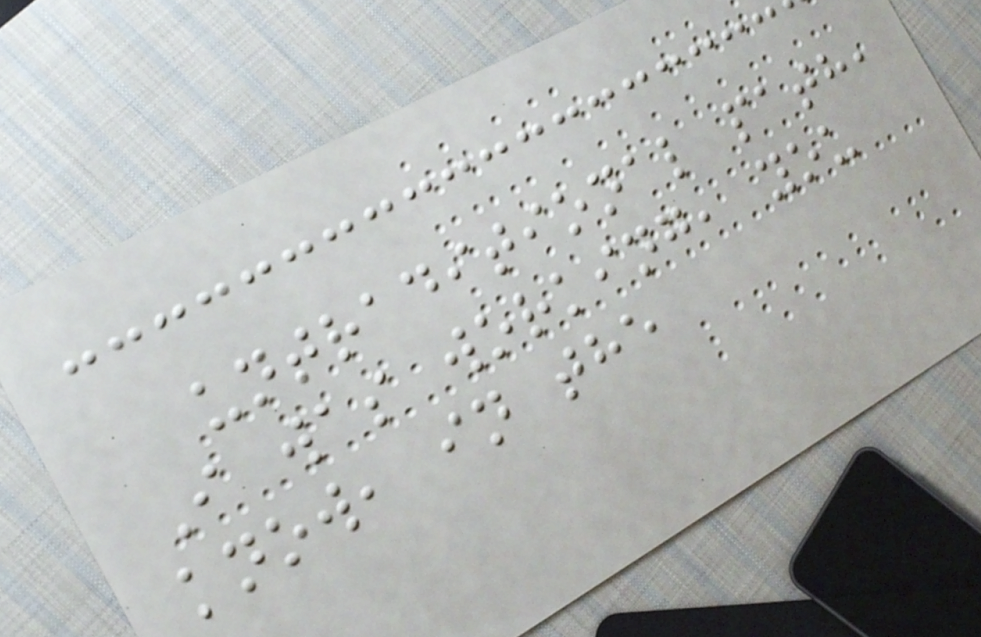untraditional path,
I was working, you
know, in the
